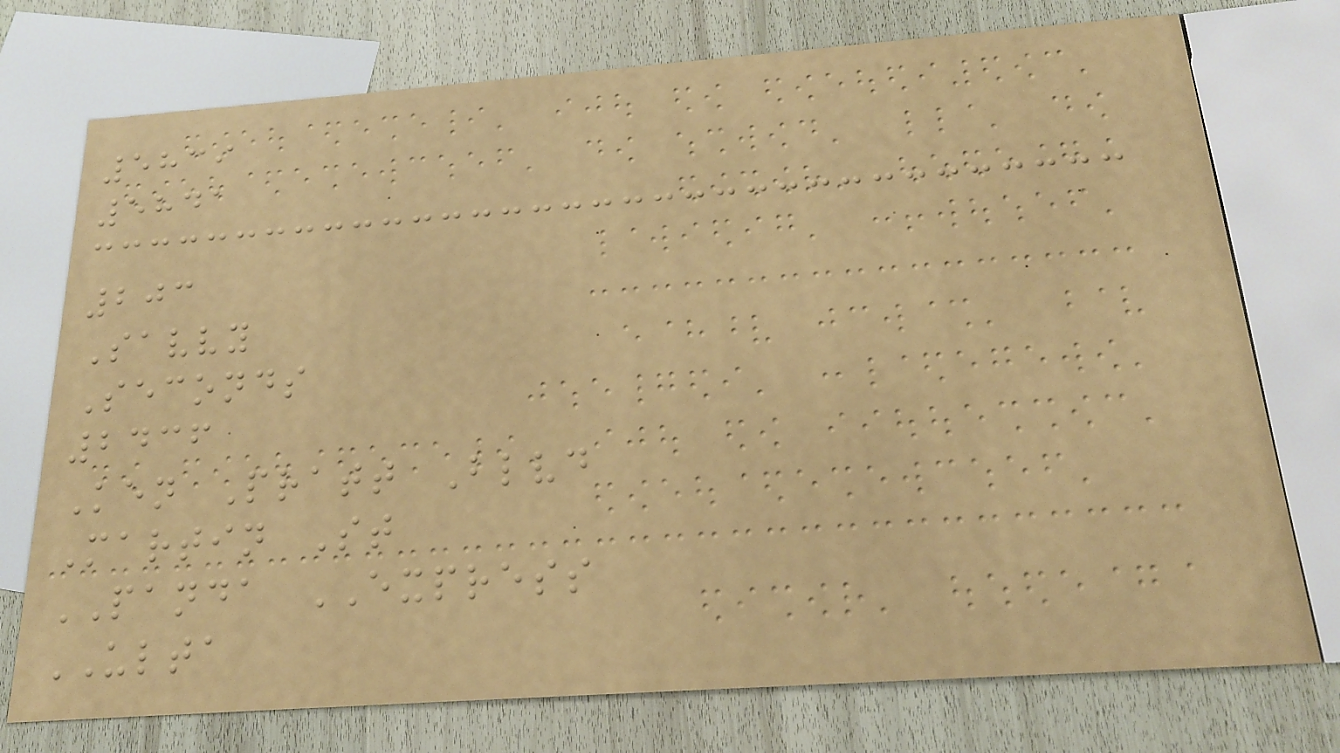5839
5841
203
Savvy
Seconds
2436
Ken Pratt Blvd
Martin St
PANDA EXPRESS
ULTA
